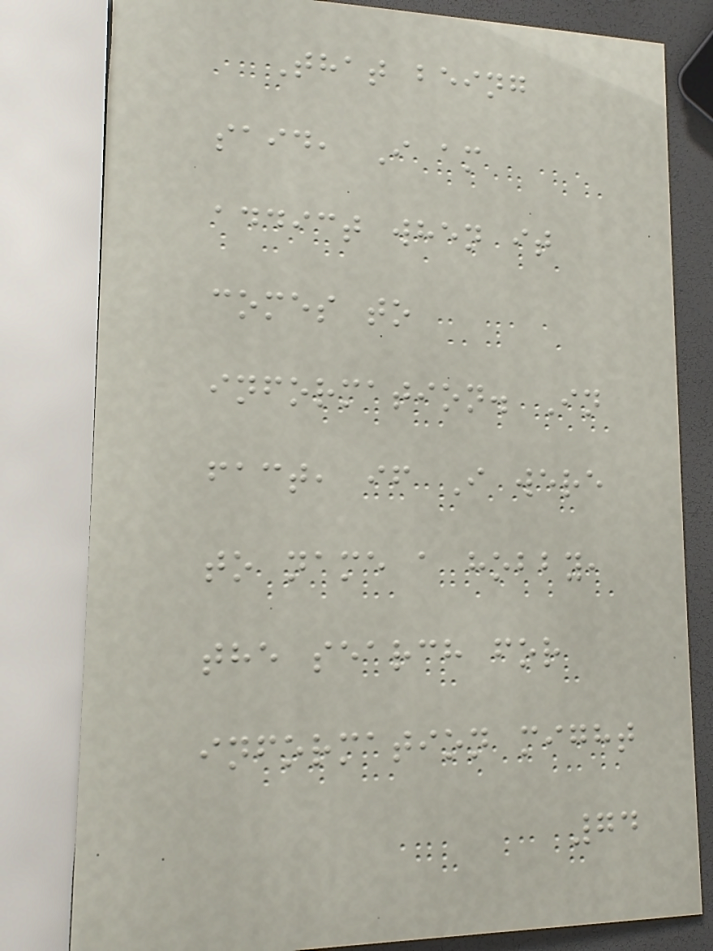That being
said, I am
addict when it
comes to
information. In
fact, if I were
to name a hobby,
the search for
information might
74
